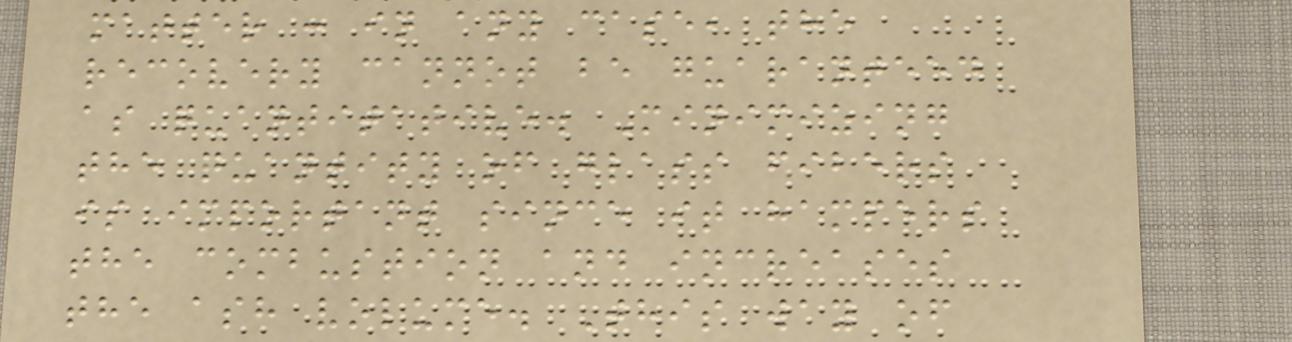matter : in any case, the
recovery cannot be guaranteed
as quantitative. Minimizing
the quantity of glass fibers
is important since it hampers
the combustion and increases
the ash volume. This way of
